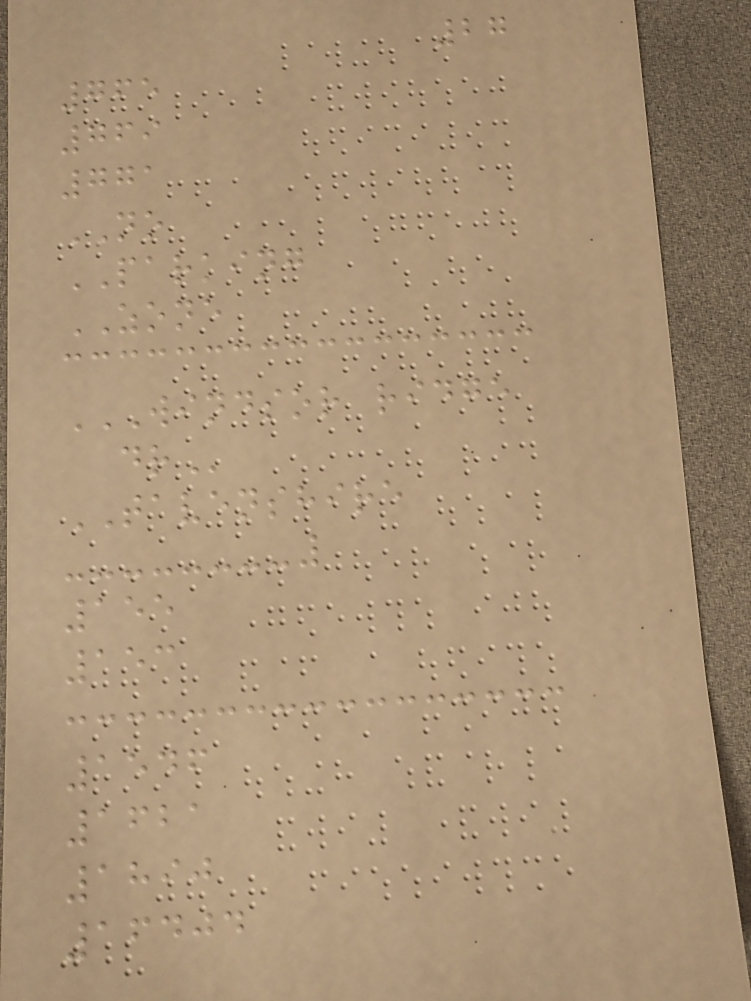27
765
769
771
NO
PARKING
ZONE
WINDSOR RIDGE
DR
TAVENSHIRE
155
153
1546
1621
1890
16404
